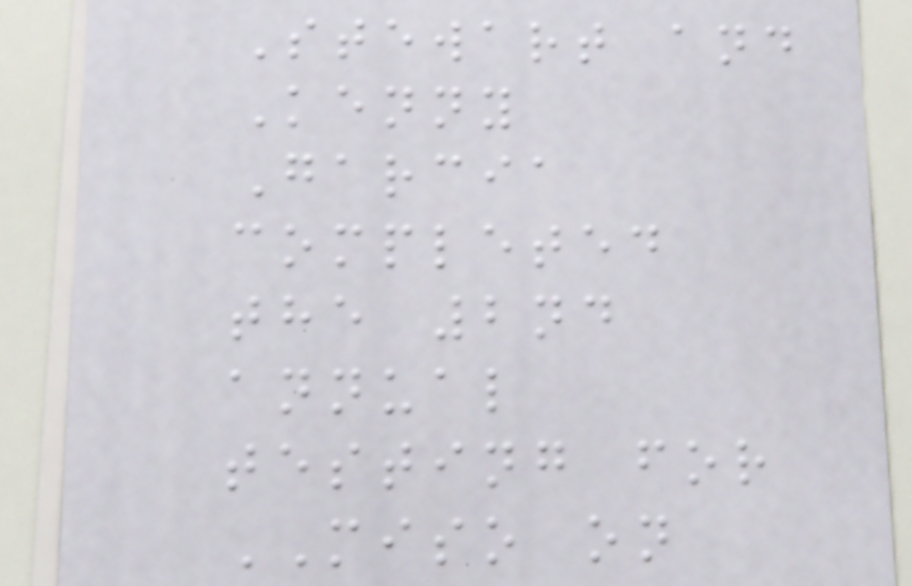Stewart and
Kenny
Garcia
completed
the 2nd
annual
testing for
MISO on
